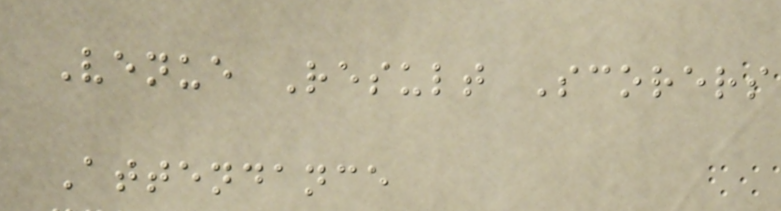Venue Result Scorers
Attendance
